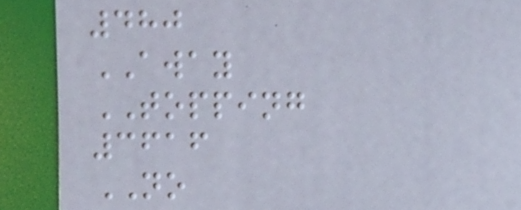480
AWAY
TOPPING
3616
NO
